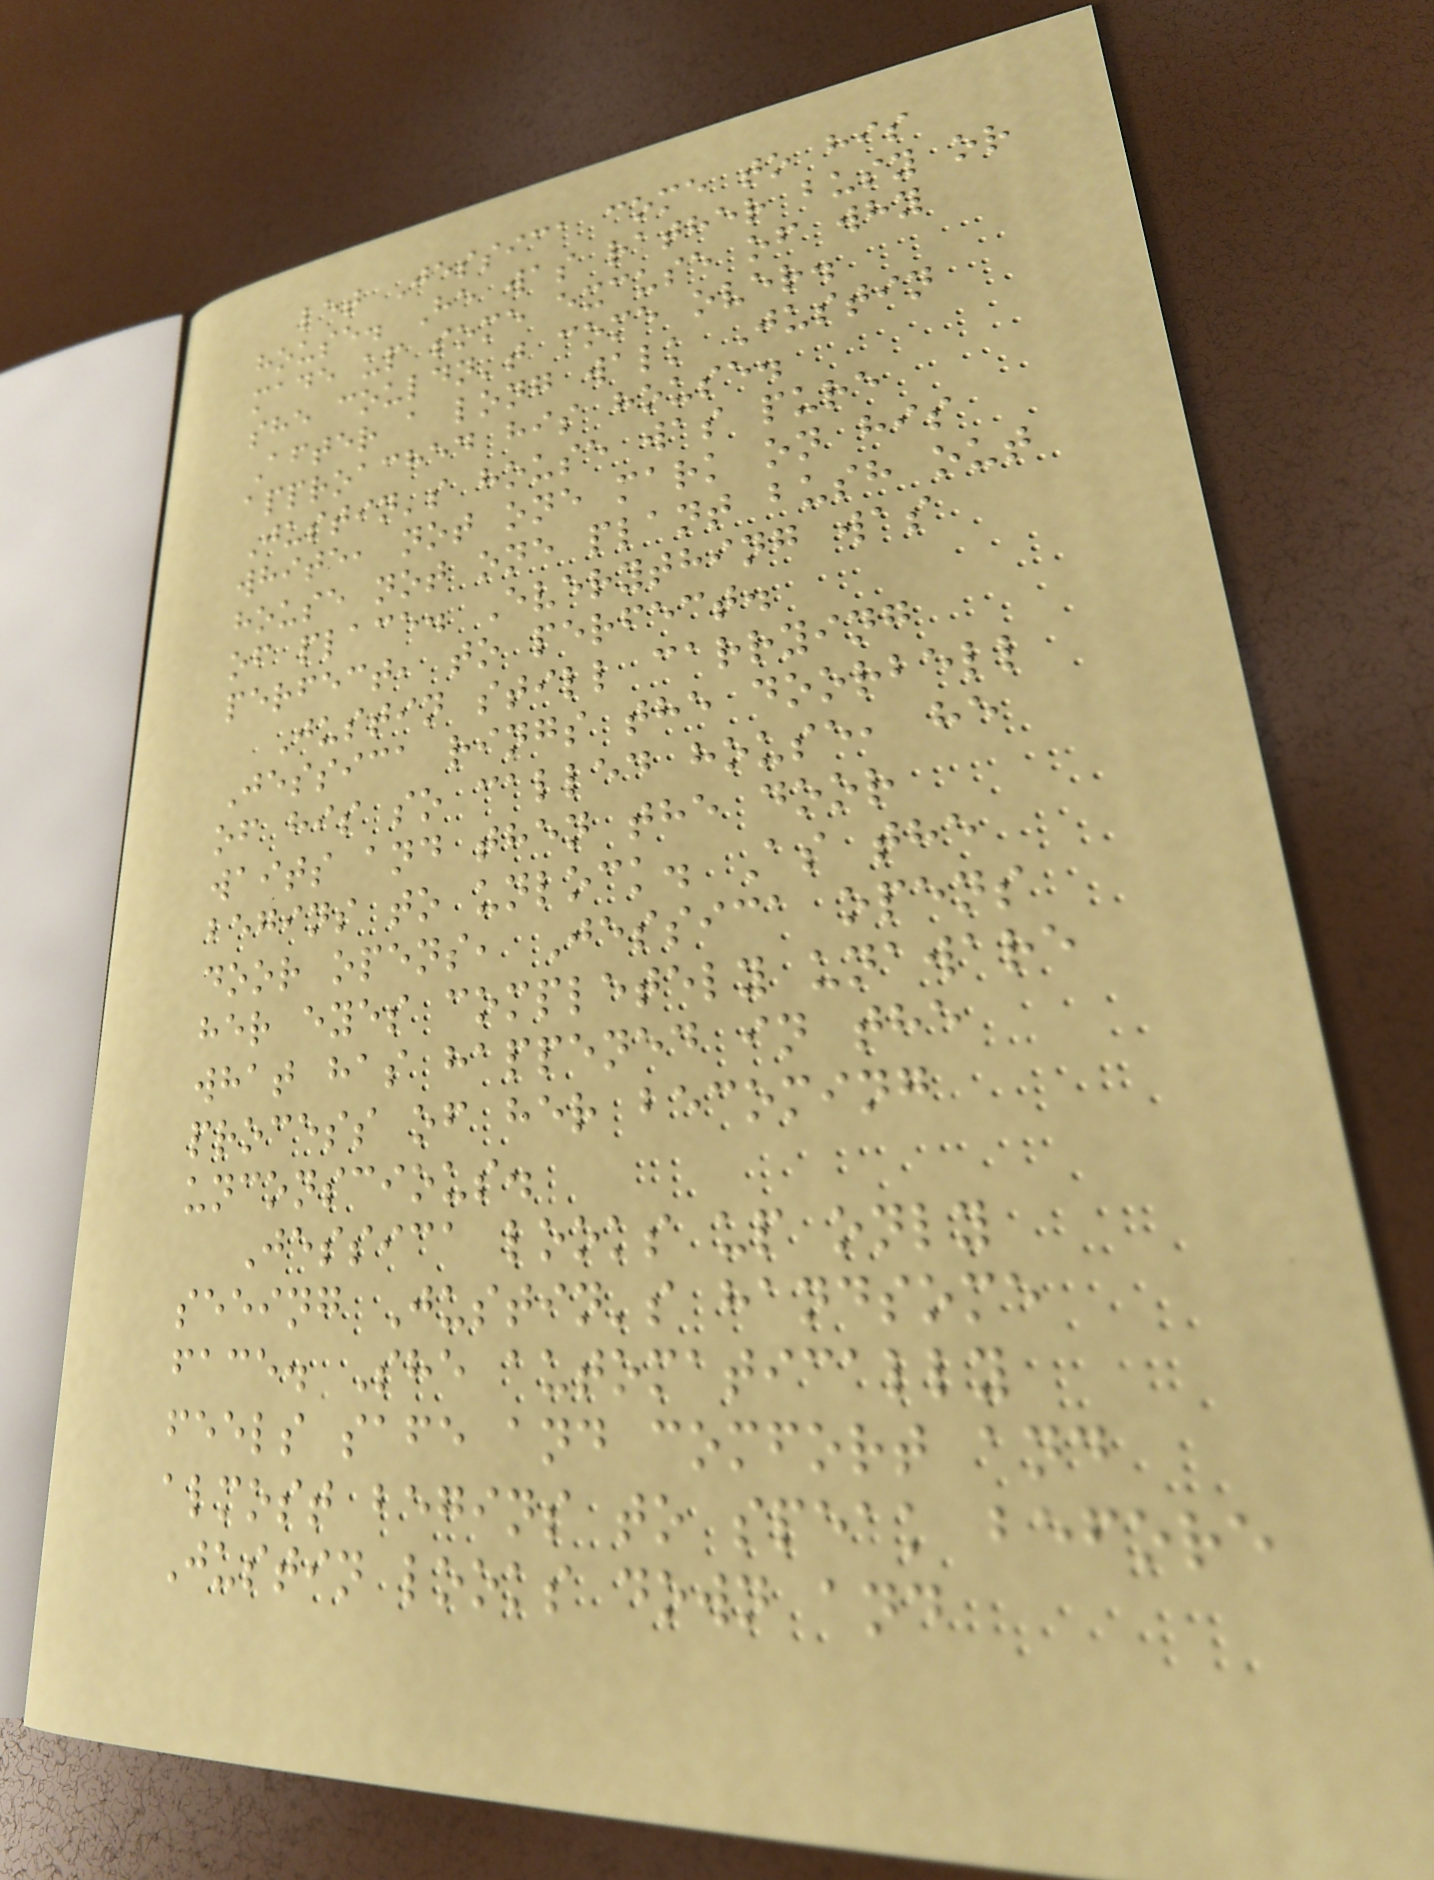let Jessica come to his
house. He was rather busy or
made up some excuse of why
she couldn't come over.
After a long walk Justin
approached his house.
Justin's house was pure
white, not one mark on his
house not one plant bush out
of place. Everything was
perfect, to perfect.
Justin still carrying
Jessica rings the doorbell
of his so called house, he
waits and then the door
begins to unlock. As the
door opens, Jessica opens
her eyes completely unaware
what has happened in the
process of her becoming
unconscious.
Jessica looks up only
seeing Justin's handsome
face. She automatically
feels safe and comfort and
almost begins to speak before
Justin looks down and
